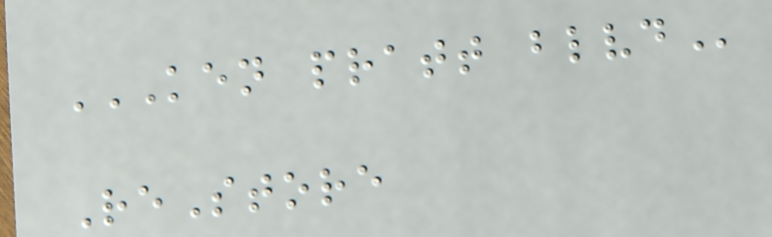KEN PRATT BLVD
ReStore
